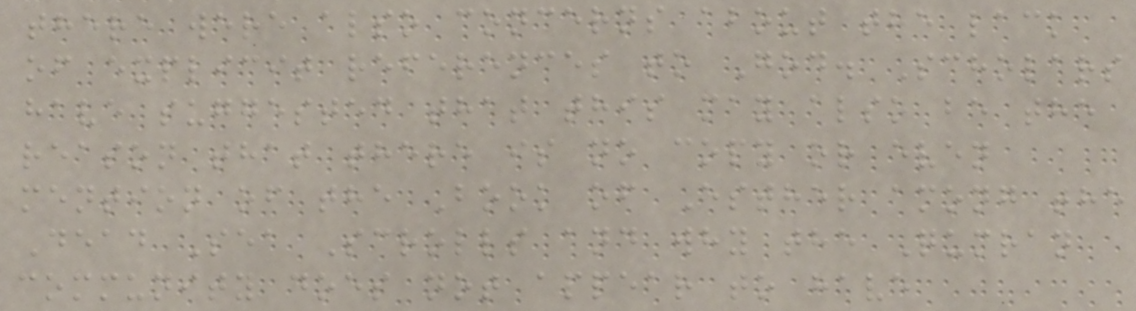there were also concerns about the lack
of explicit references to God. Scholars
have suggested that this may also be the
reason that there is no copy or even
mention of the Book of Esther among the
Dead Sea Scrolls and why the Qumran
community does not appear to have
